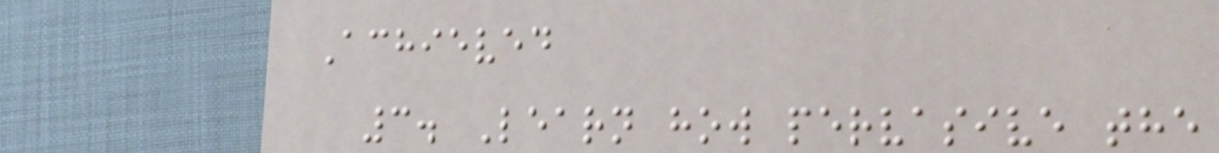Achieved
3. Learn how pervasive the
